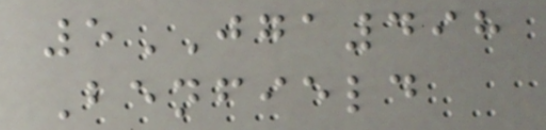5JGA498
Benfield
